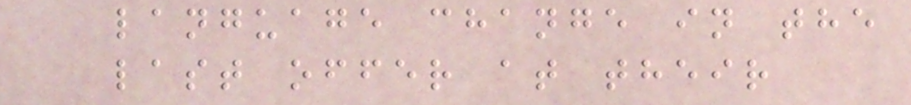language change in the
last offer at their
